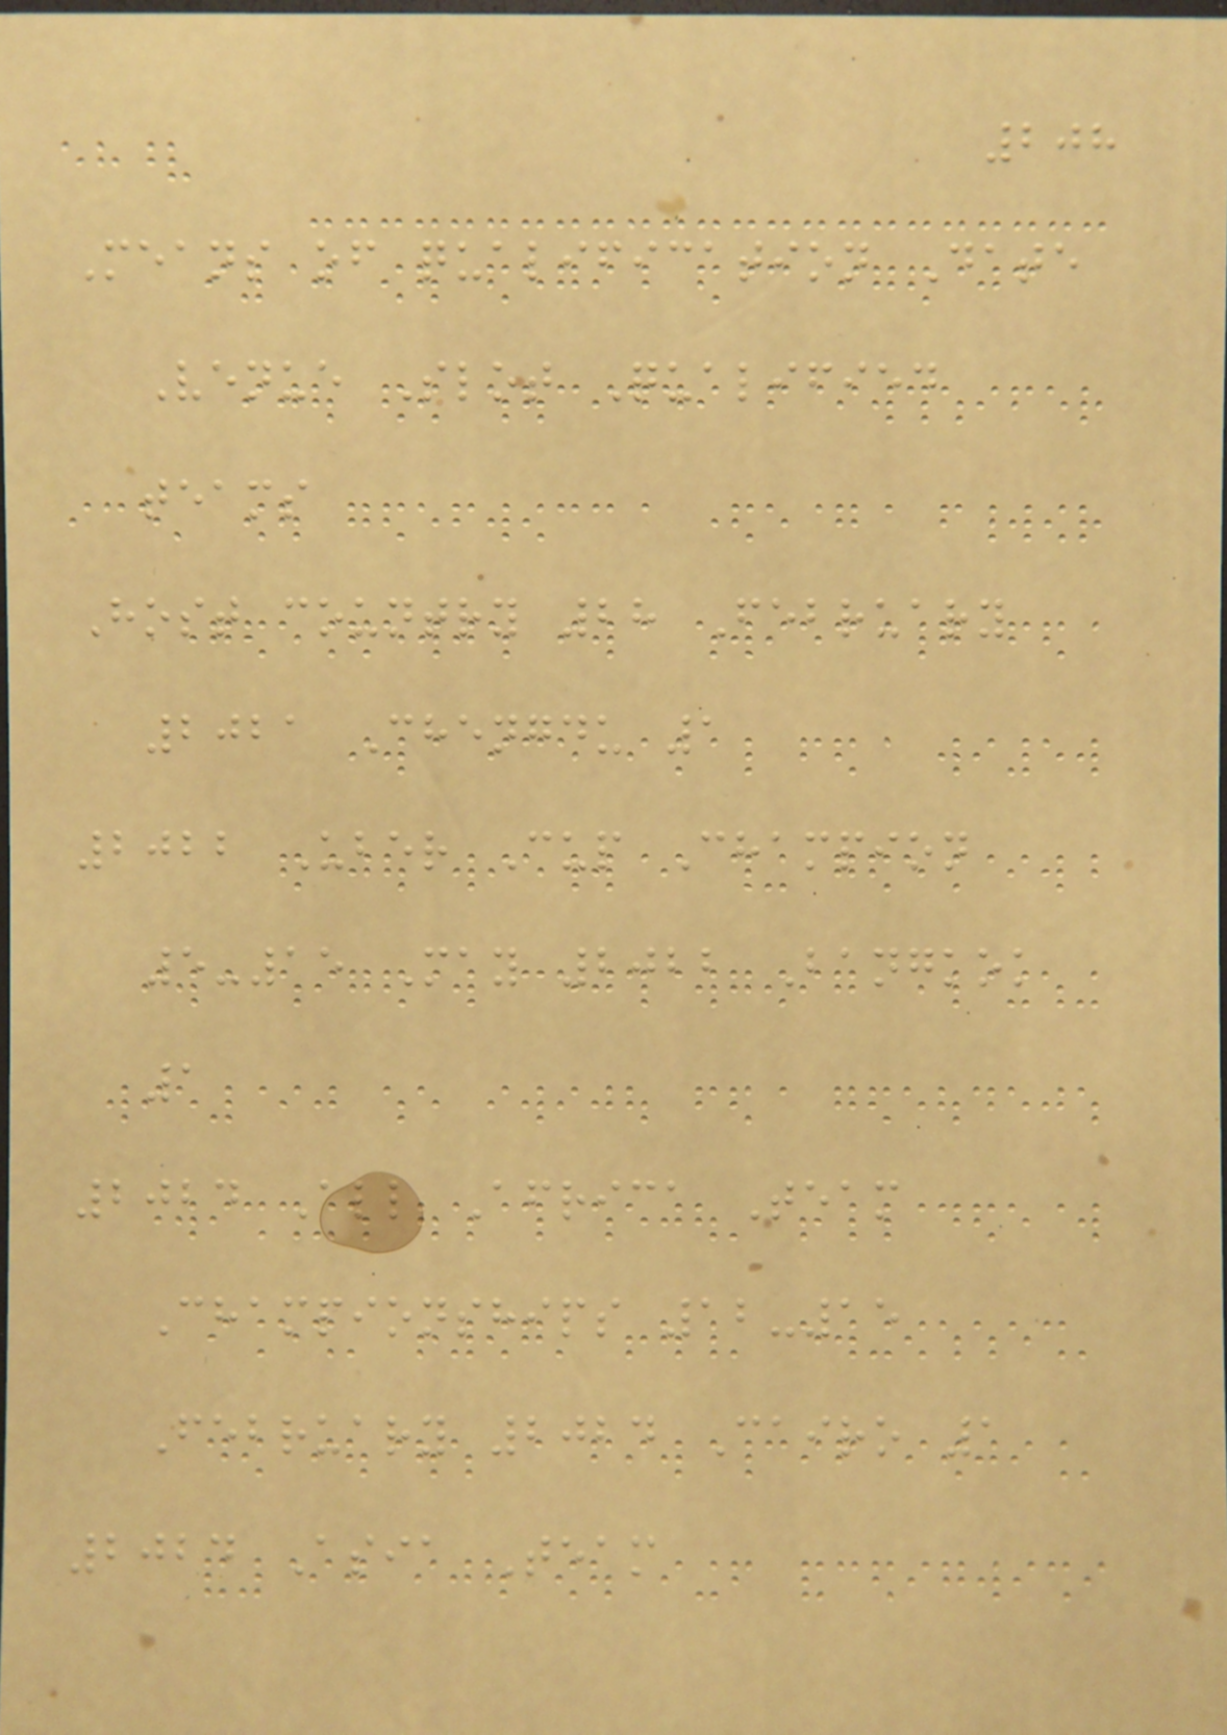208
Means of qualification Date
Venue Slot Qualified
teams
Host country 28 February
2021 Chengdu 1
2022 Uber Cup Champion
5-15 May 2022 Bangkok
1
2024 All Africa Team
Championships 12-15
February 2024 Cairo 1
2024 Asia Team
